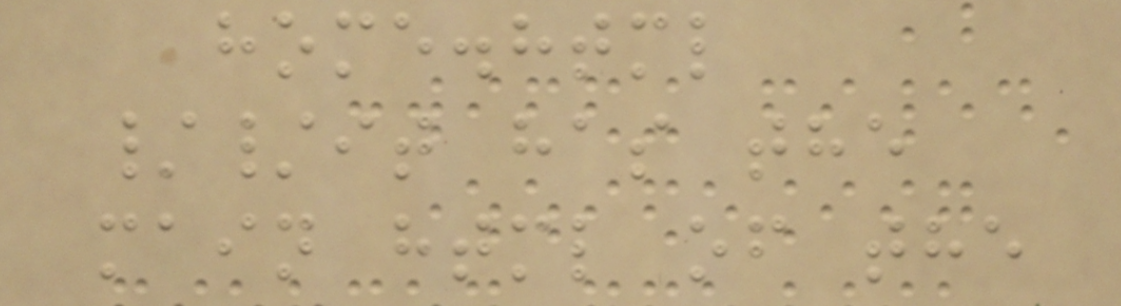home.html
//it has the
main html of the
